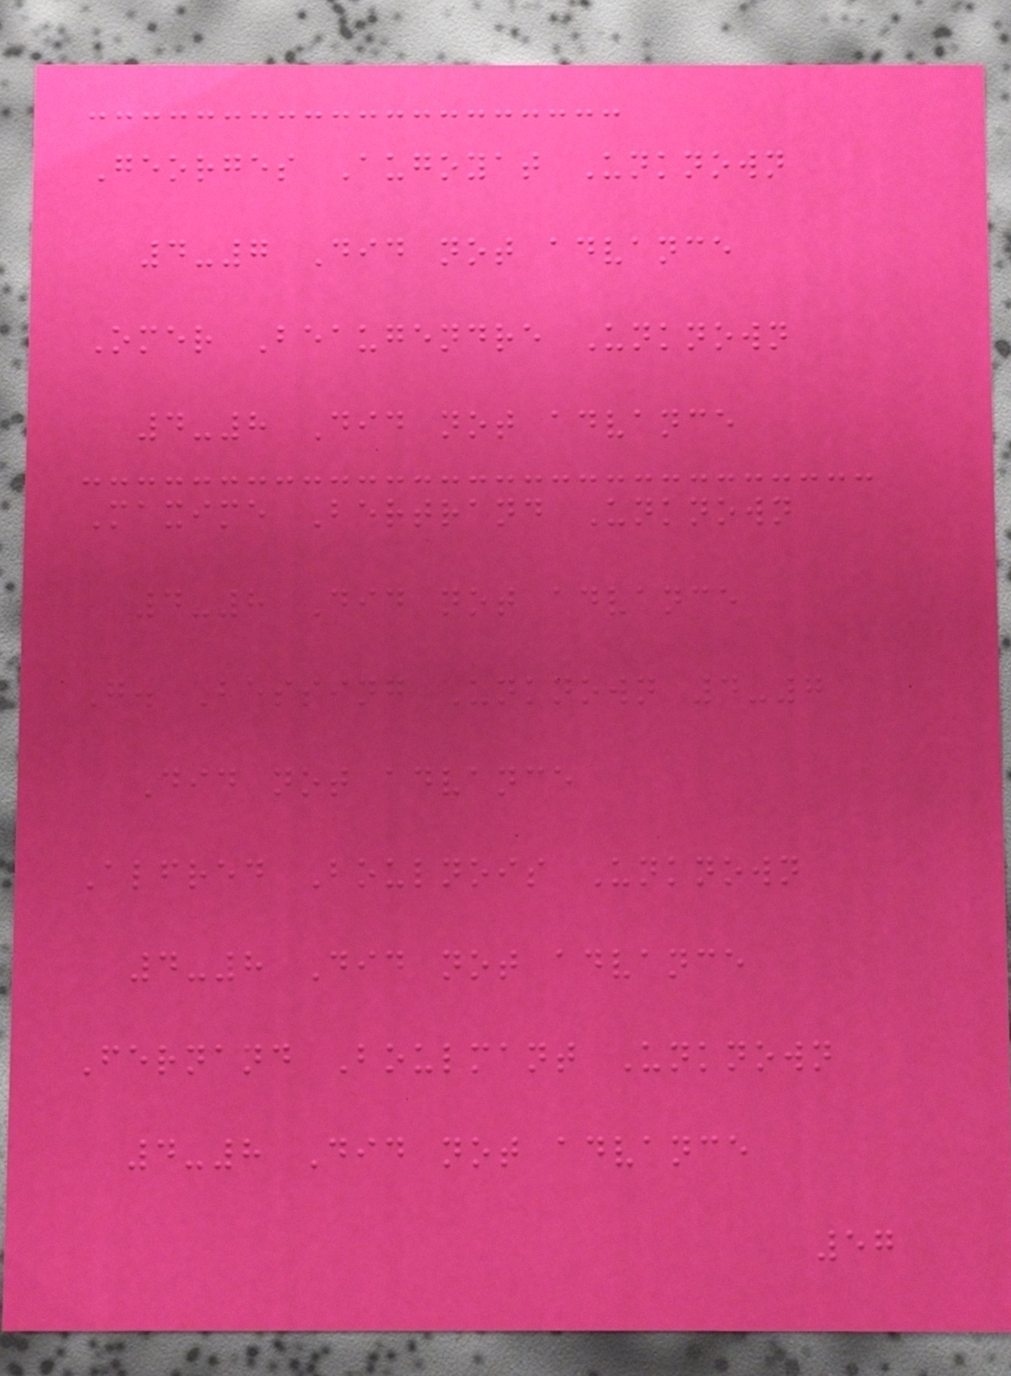Georges Augoyat Unknown
4-7 Did not advance
Omer Beaugendre Unknown
4-8 Did not advance
Maxime Bertrand Unknown
4-8 Did not advance
G. Bessing Unknown 4-7
Did not advance
Alfred Boulnois Unknown
4-8 Did not advance
Fernand Boulmant Unknown
4-8 Did not advance
57
